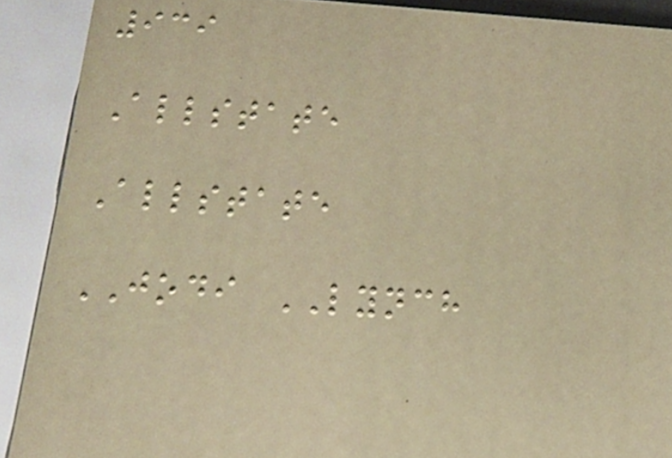939
Allstate
Allstate
JODI LYNCH
